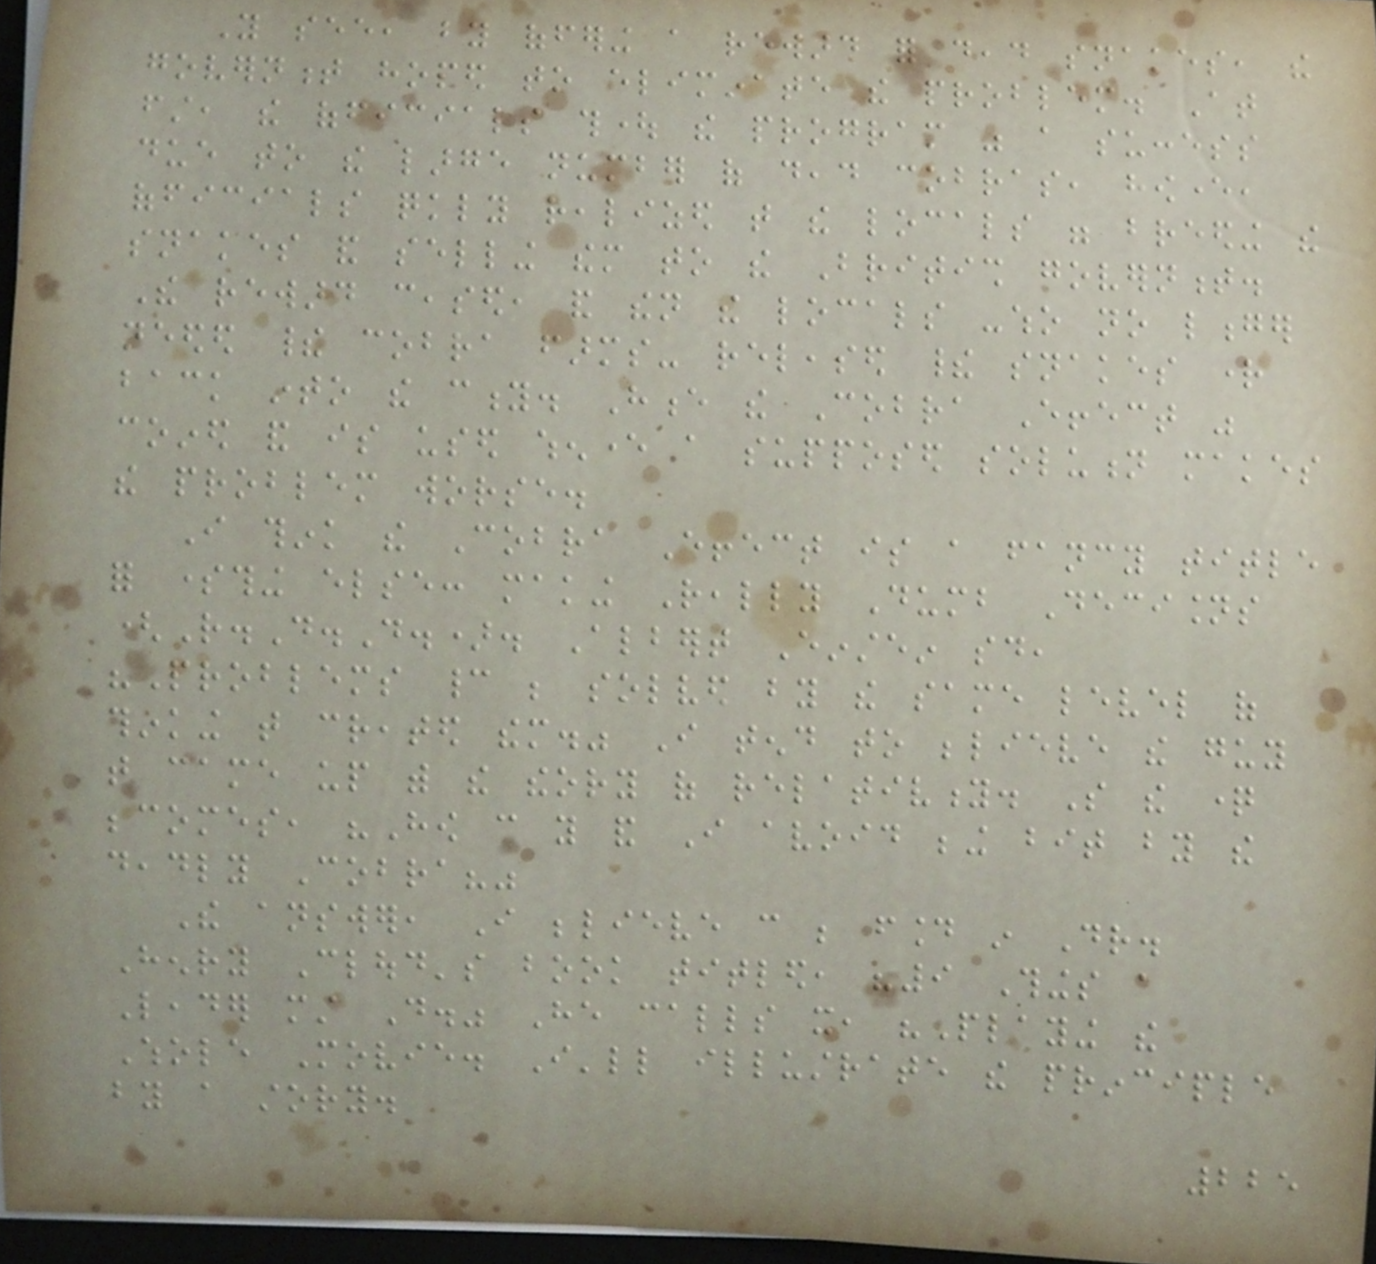You see, by offering a reward for dead snakes, the
government hoped to eliminate the problem. At
first, the officials thought the program was a success
due to the large number of dead cobras, however,
officials quickly realized that the locals were breeding the
snakes and selling them to the British government.
The reward ceased, and then the locals -who no longer
needed their cobra farms- released their snakes right
back into the city. Hence the Cobra Effect was
coined and is used whenever a supposed solution makes
the problem worse.
I think the Cobra Effect is a fancy title
for something else: making Really Dumb Decisions
(R.D.D.). Albert Einstein said,
"Problems cannot be solved by the same level of
thinking that created them." I tend to believe the guy
that came up with the theory of relativity. So the question
becomes, "How can you and I avoid being bit by the
deadly Cobra?"
The answer, I believe can be found in Dr.
Henry Cloud's book titled, "9 Things a
Leader must Do." He calls it, "Playing the
Whole Movie. I'll illustrate the principle
by a story.
225
